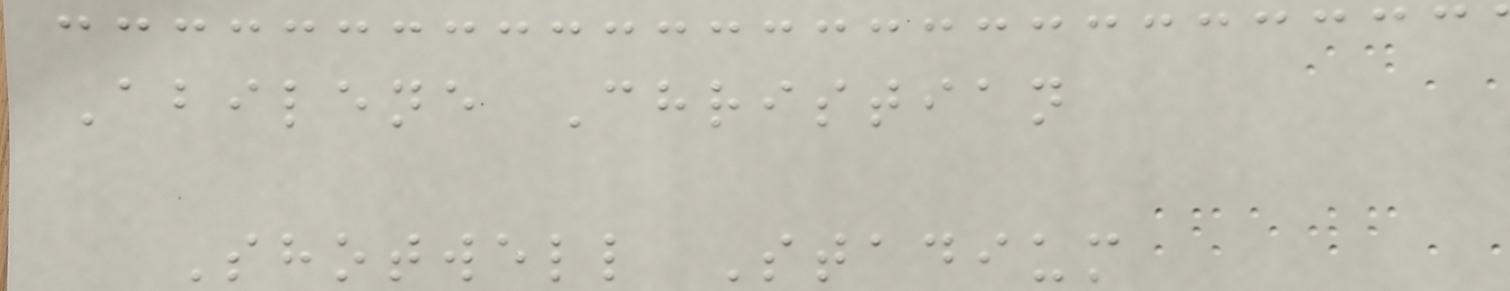Abilene Christian
Shotwell Stadium
